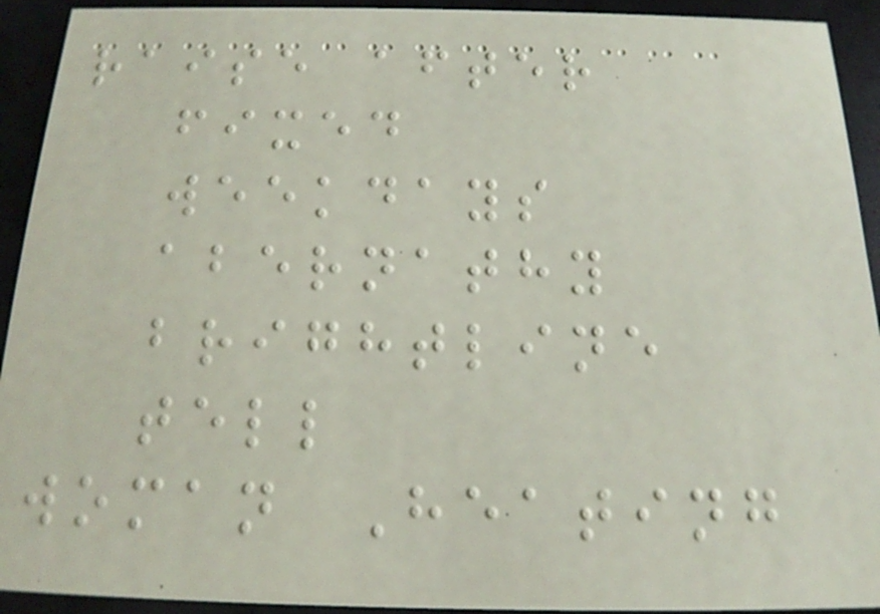raise after
fixed
weekdays
abernathy
brightline
tell
woman Heating
